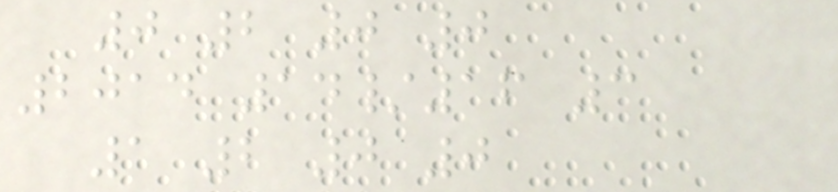0 2 0 0
2014 14/16 3
1 2 0 0
